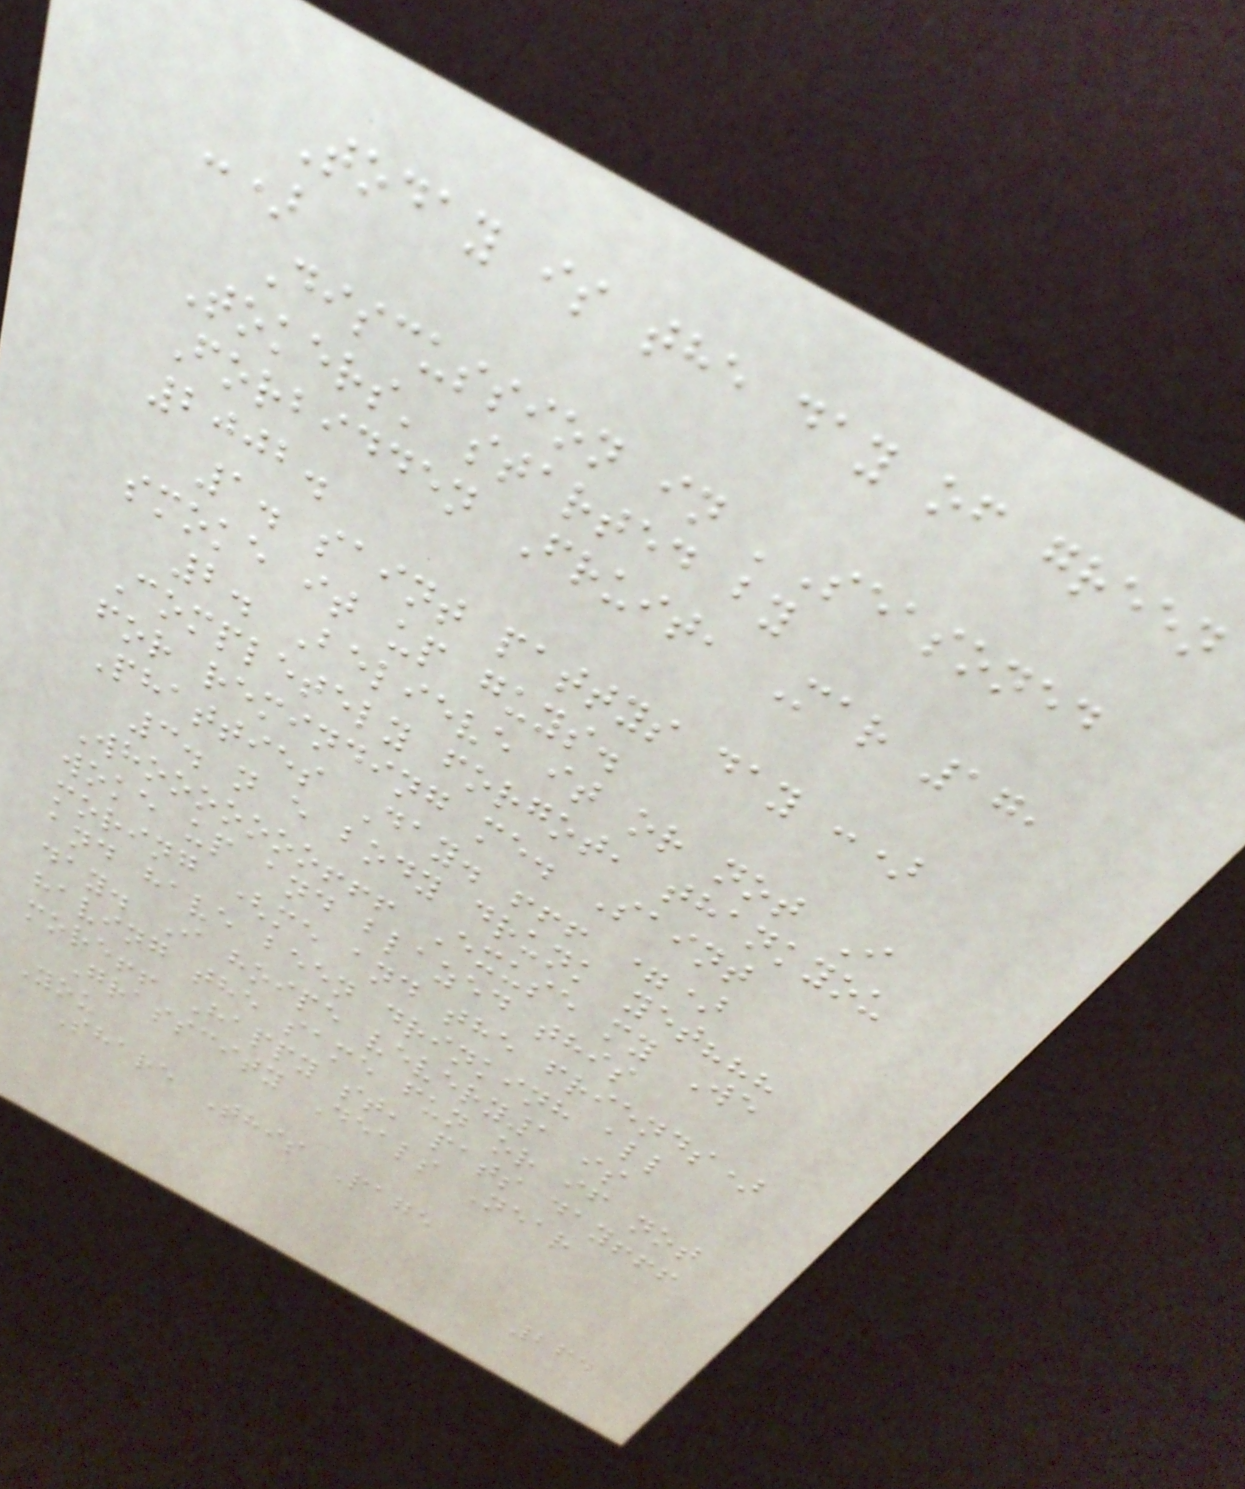Today is the day of green
:)
Discussion in 'Seasoned
Tokers' started by
Forbidden Fruit, Mar 17,
2002.
1. saint pattys day :)
smoke it up guys.
2. Believe it or not I
Completely forgot, thankyou
for reminding me. Saint
Phatties Day. !!! =)
3. n e body drunk yet???
Whooooooo!!! Exuse my We
woke up and blazed this
moring (me and the friends)
and have been drinkinh all
day. I hoipe vevery1 is
having the same fun or if not
more!! Happy st, pats day!!!
Grasscity Deals Near
You
Share This Page
264
